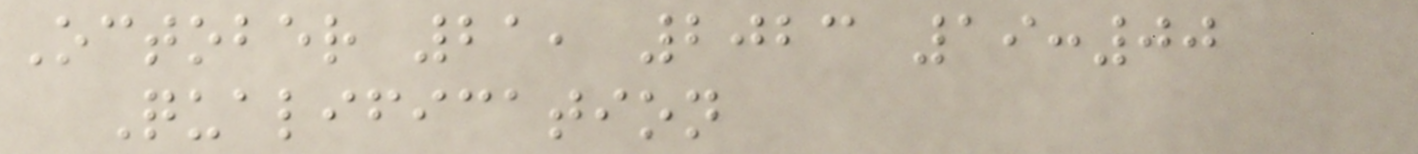October 21, 2023 19:00
Qualification
